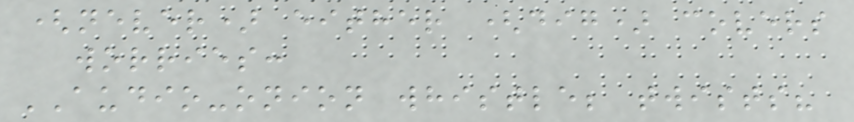(never) either (dig) covers
worries:
AUDIO-onion whistle; twists?
